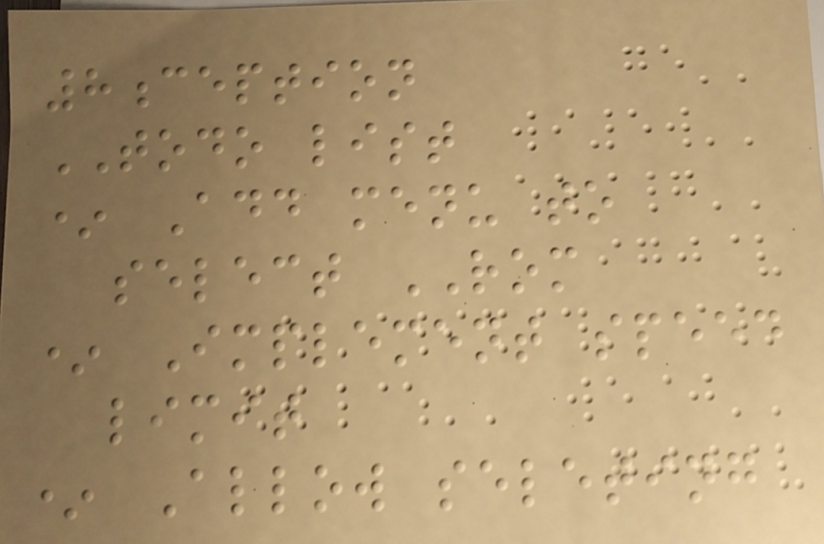8ception
TODO list
* Add menu to
select ROM
* Implement speed
limit
* Allow seleting
